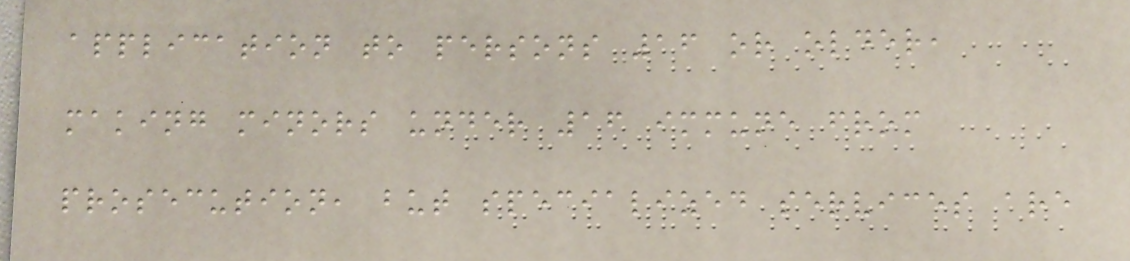application to persons 16 or older,
making minors under 16 immune from
prosecution, but specialized services are
